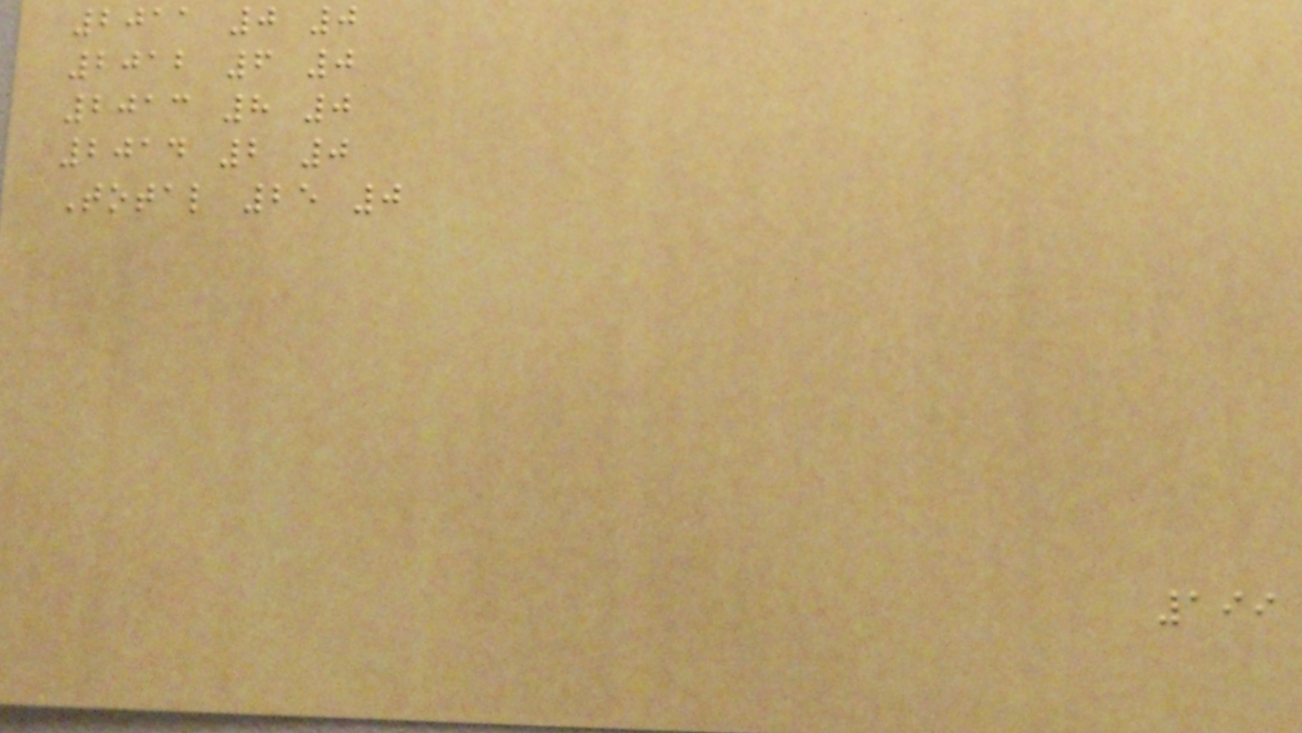2011 0 0
2012 6 0
2013 8 0
2014 2 0
Total 25 0
199
